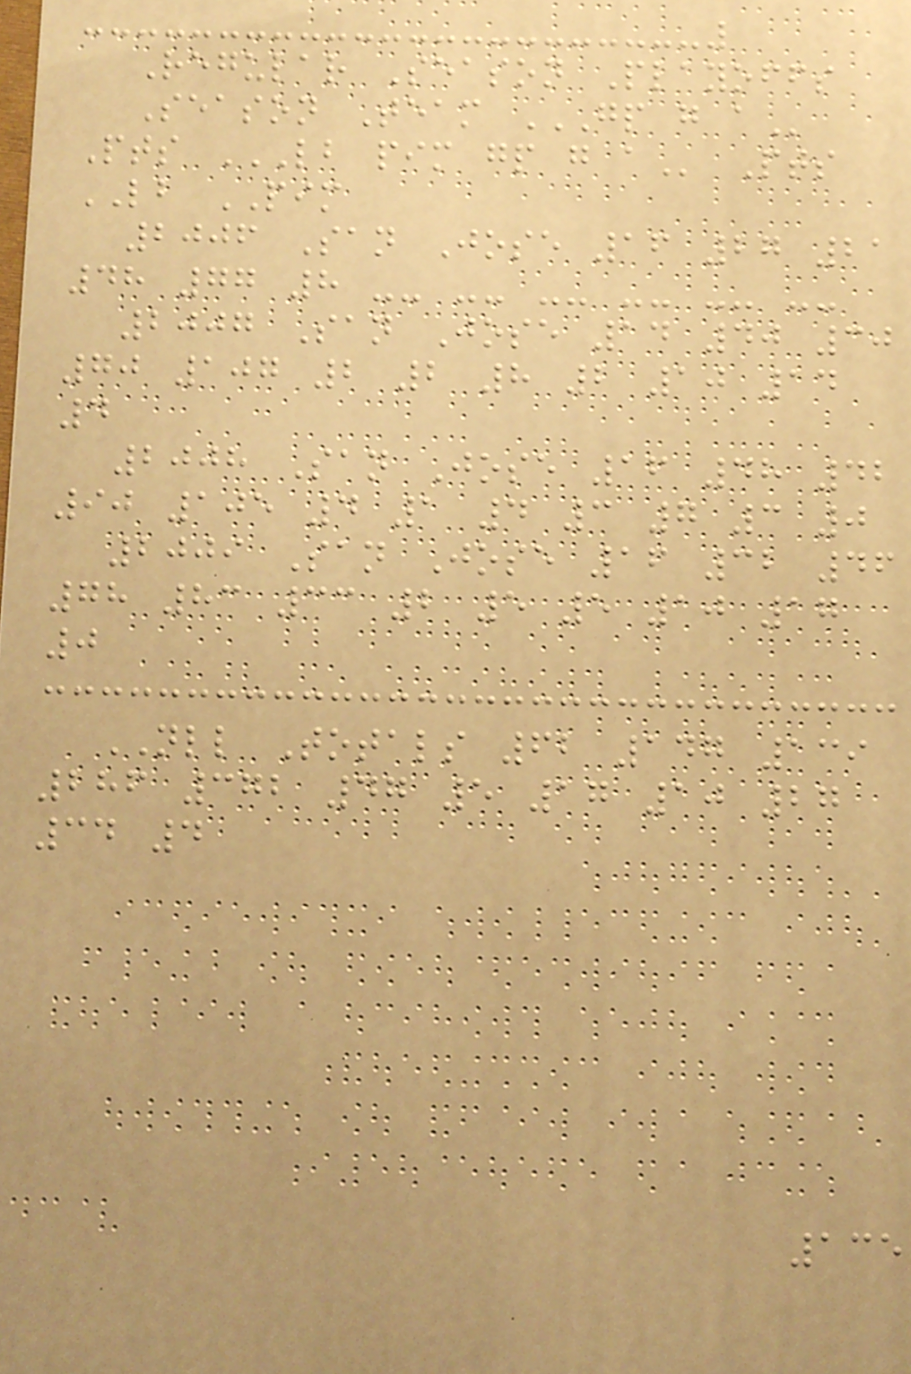Regular Season Playoffs
Season Team GP G A
Pts LB PIM GP G A Pts
LB PIM
2006 San Jose 16 27 21
48 77 8 -- -- -- -- -- --
2007 San Jose 14 40 30
70 107 2 2 8 2 10 14
4
2008 San Jose 16 48 42
90 105 4 1 4 3 7 3 0
2009 San Jose 16 32 46
78 83 33 2 5 5 10 17
0
NLL Totals 62 147 139
286 372 47 5 17 10 27
34 4
135
